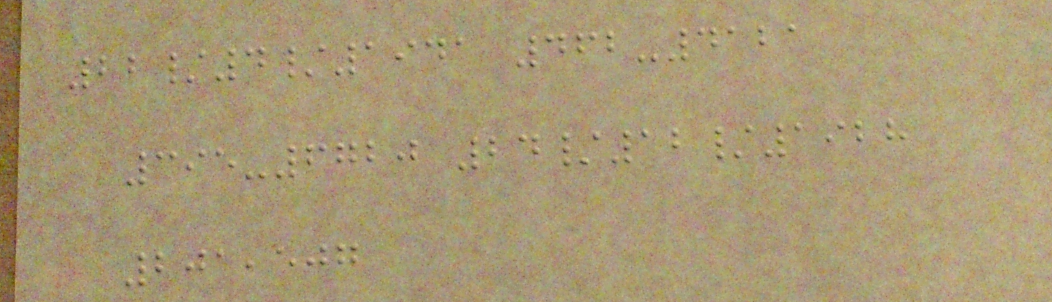22/4/1941 462-4121
395-6720 24/12/1928
201,507
